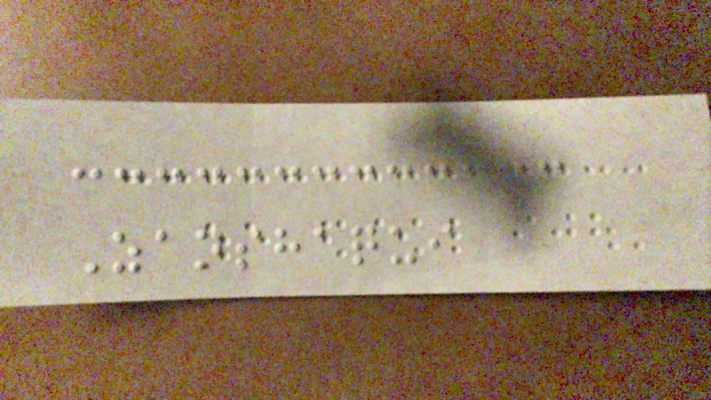Zanshaqui
